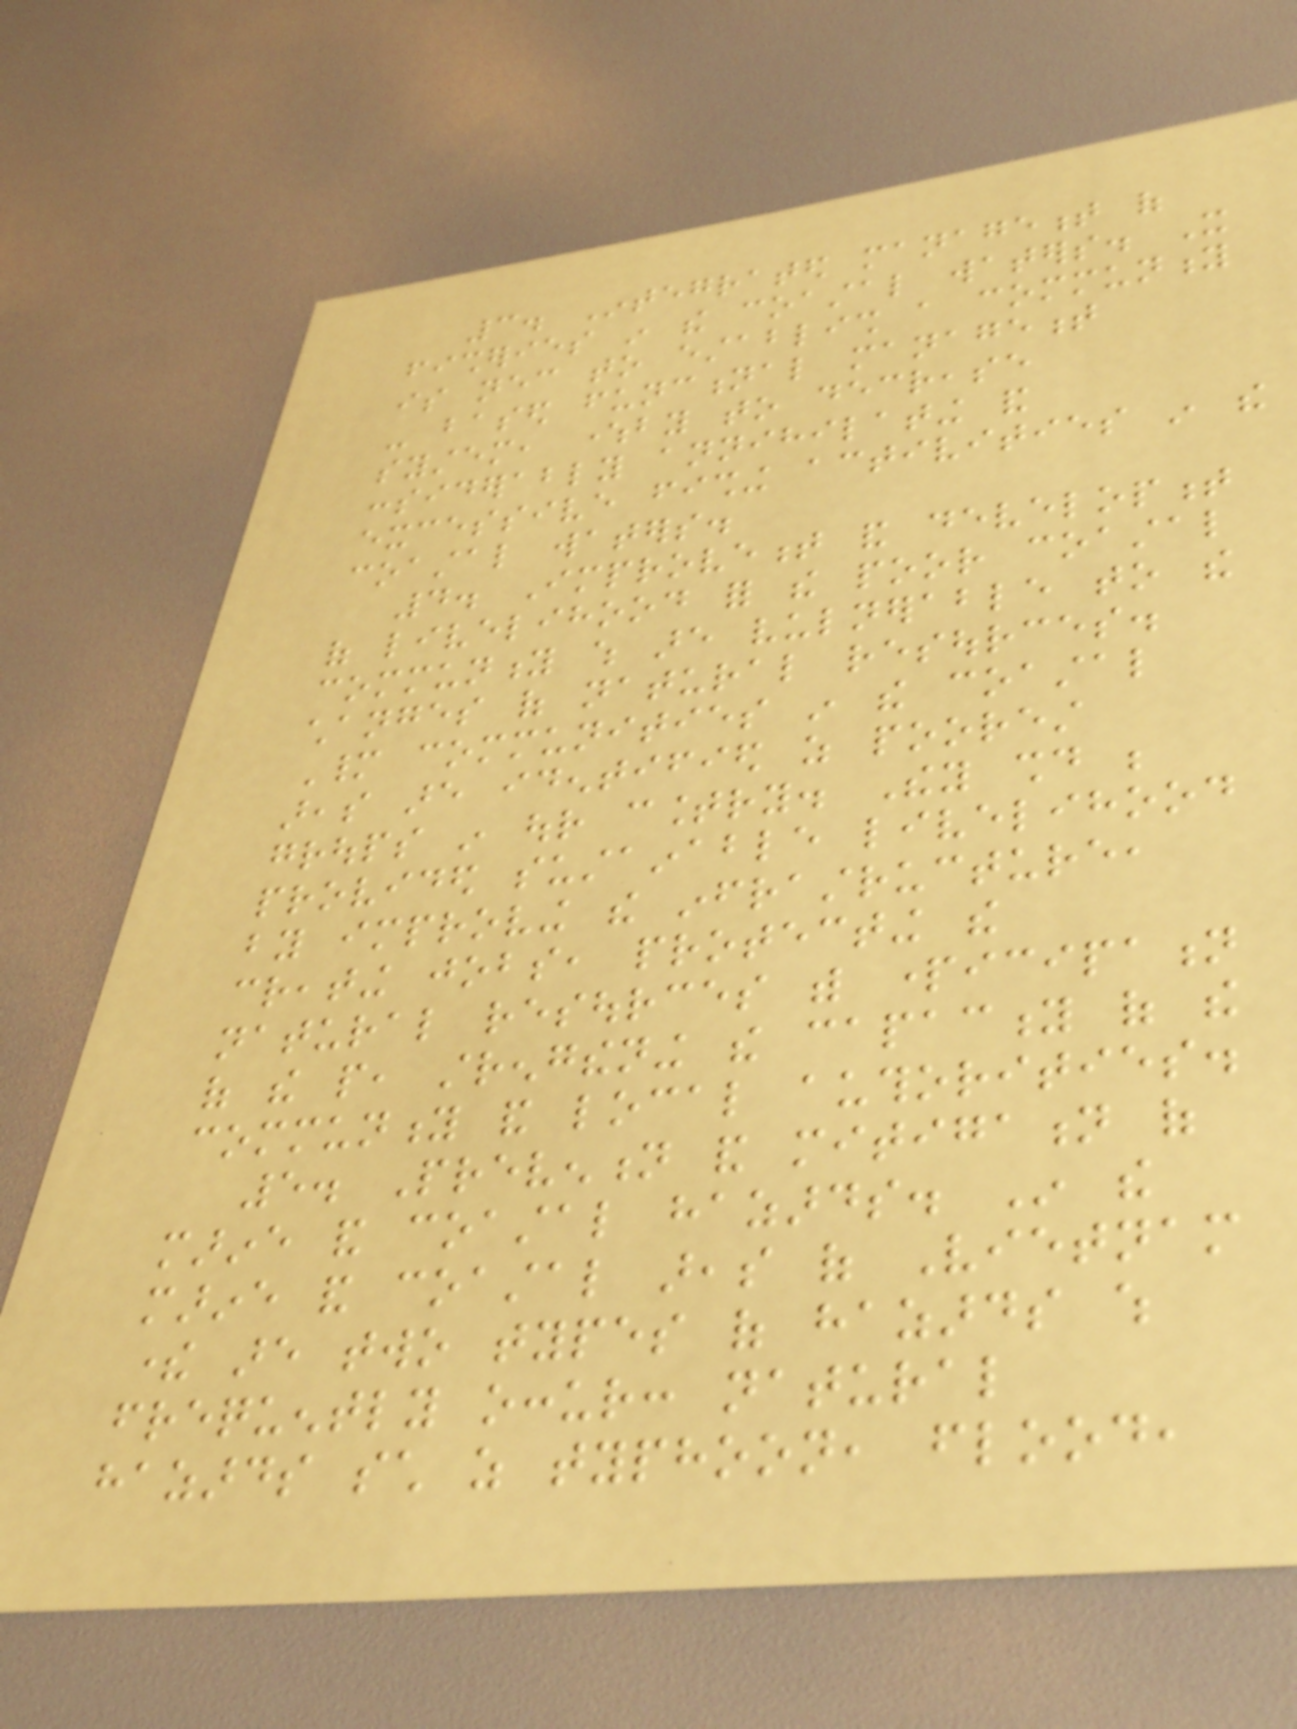3. Integrated management of
fisheries in the coastal waters. It
is necessary to establish a community
- based functional management
system, whereby to decrease
considerably annihilating and
excessive fishing activities in the
coastal waters.
4. Improvement and development
of livelihood for the poor coastal
community which are vulnerable to the
changes of natural resources.
Many communities in the coastal
areas are identified as poorest
groups in our country. They should be
provided sustainable livelihood
by improving the infrastructure,
creating jobs, protecting the
natural resources with participation
of the people, strengthening the capacity of the
community and local authorities.
5. Prevention and mitigation of
marine and coastal hazards. In the
marine and coastal areas of Vietnam
there are two types of hazards which
frequently occur: natural
hazards such as typhoon, flood,
